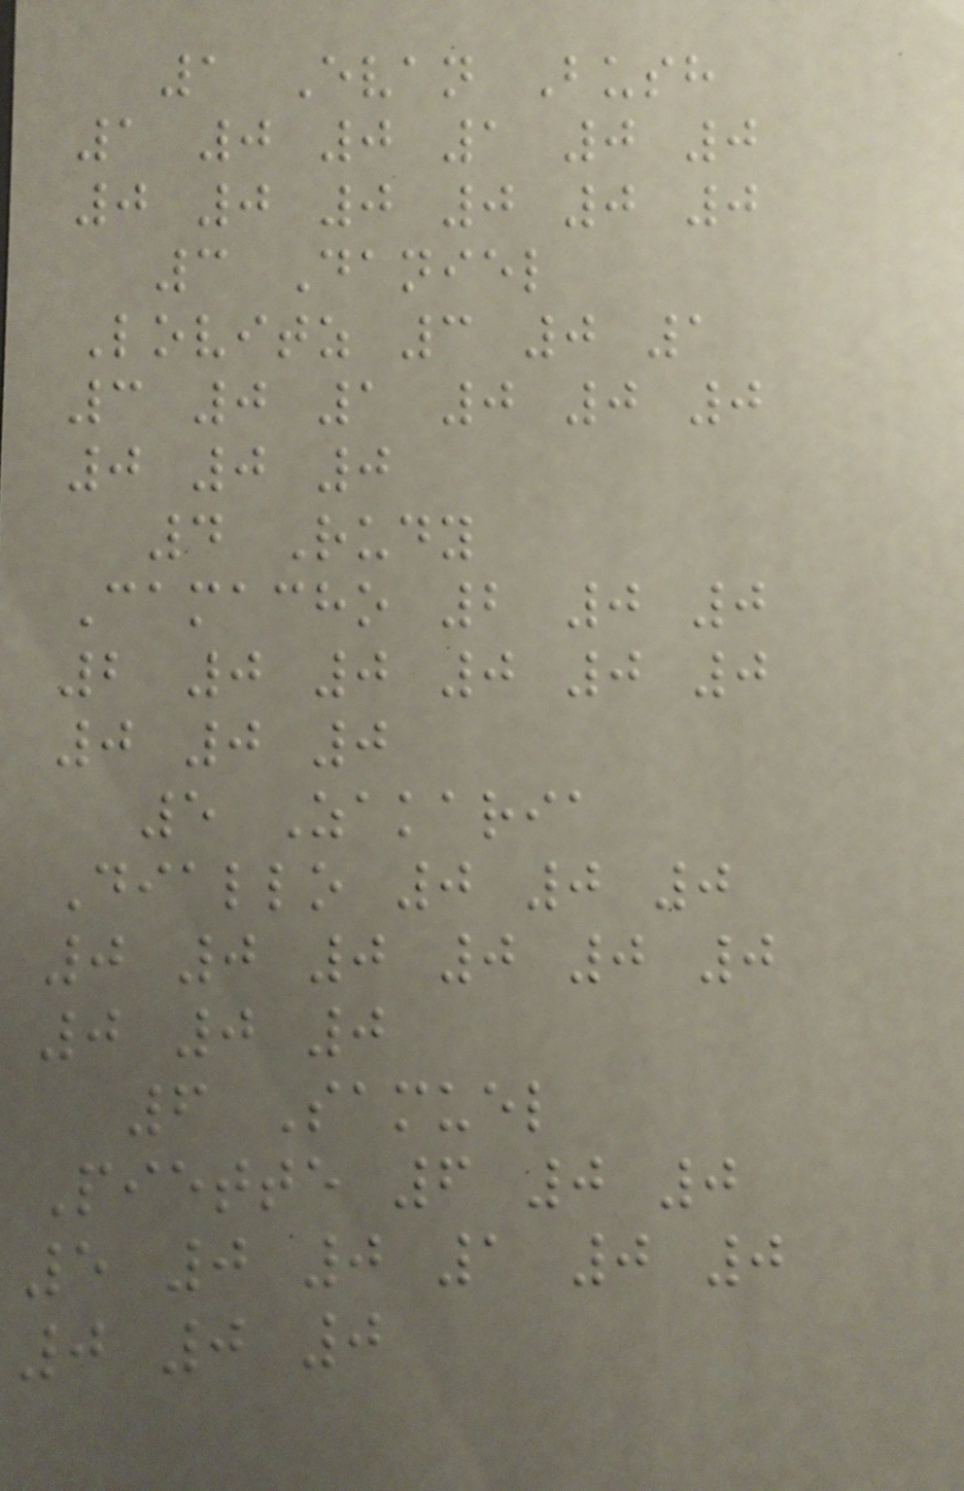1 Evan Bush
1 0 0 1 0 0
0 0 0 0 0 0
3 Daniel
Lovitz 3 0 1
3 0 1 0 0 0
0 0 0
4 Rudy
Camacho 2 0 0
2 0 0 0 0 0
0 0 0
5 Zakaria
Diallo 0 0 0
0 0 0 0 0 0
0 0 0
6 Samuel
Piette 6 0 0
5 0 0 1 0 0
0 0 0
